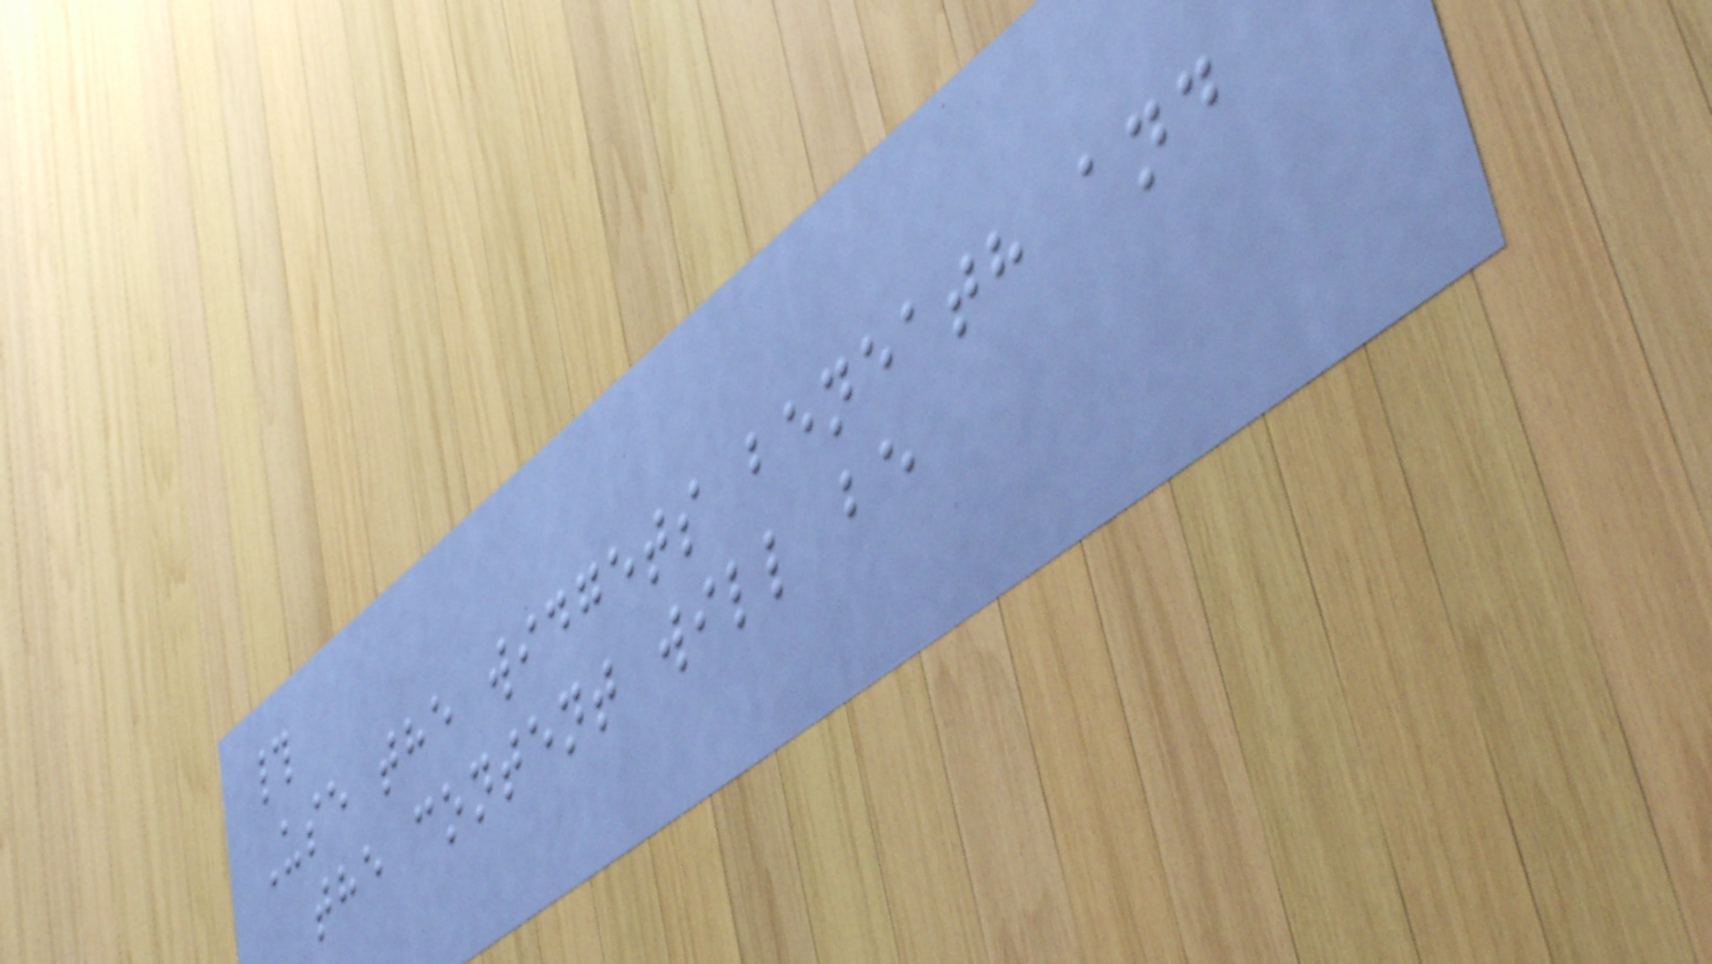#
Use the widgets beneath and
the content will be
